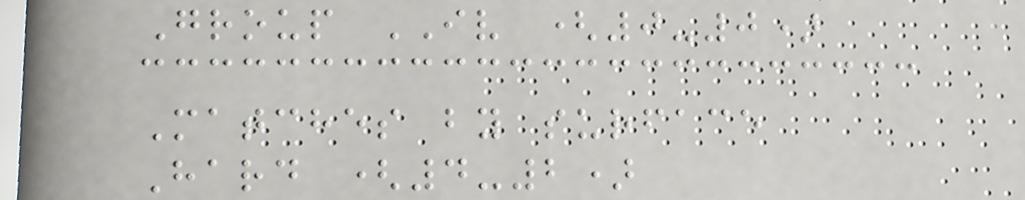Group IV (0-0)
Matches by surface
Hard (4-2)
